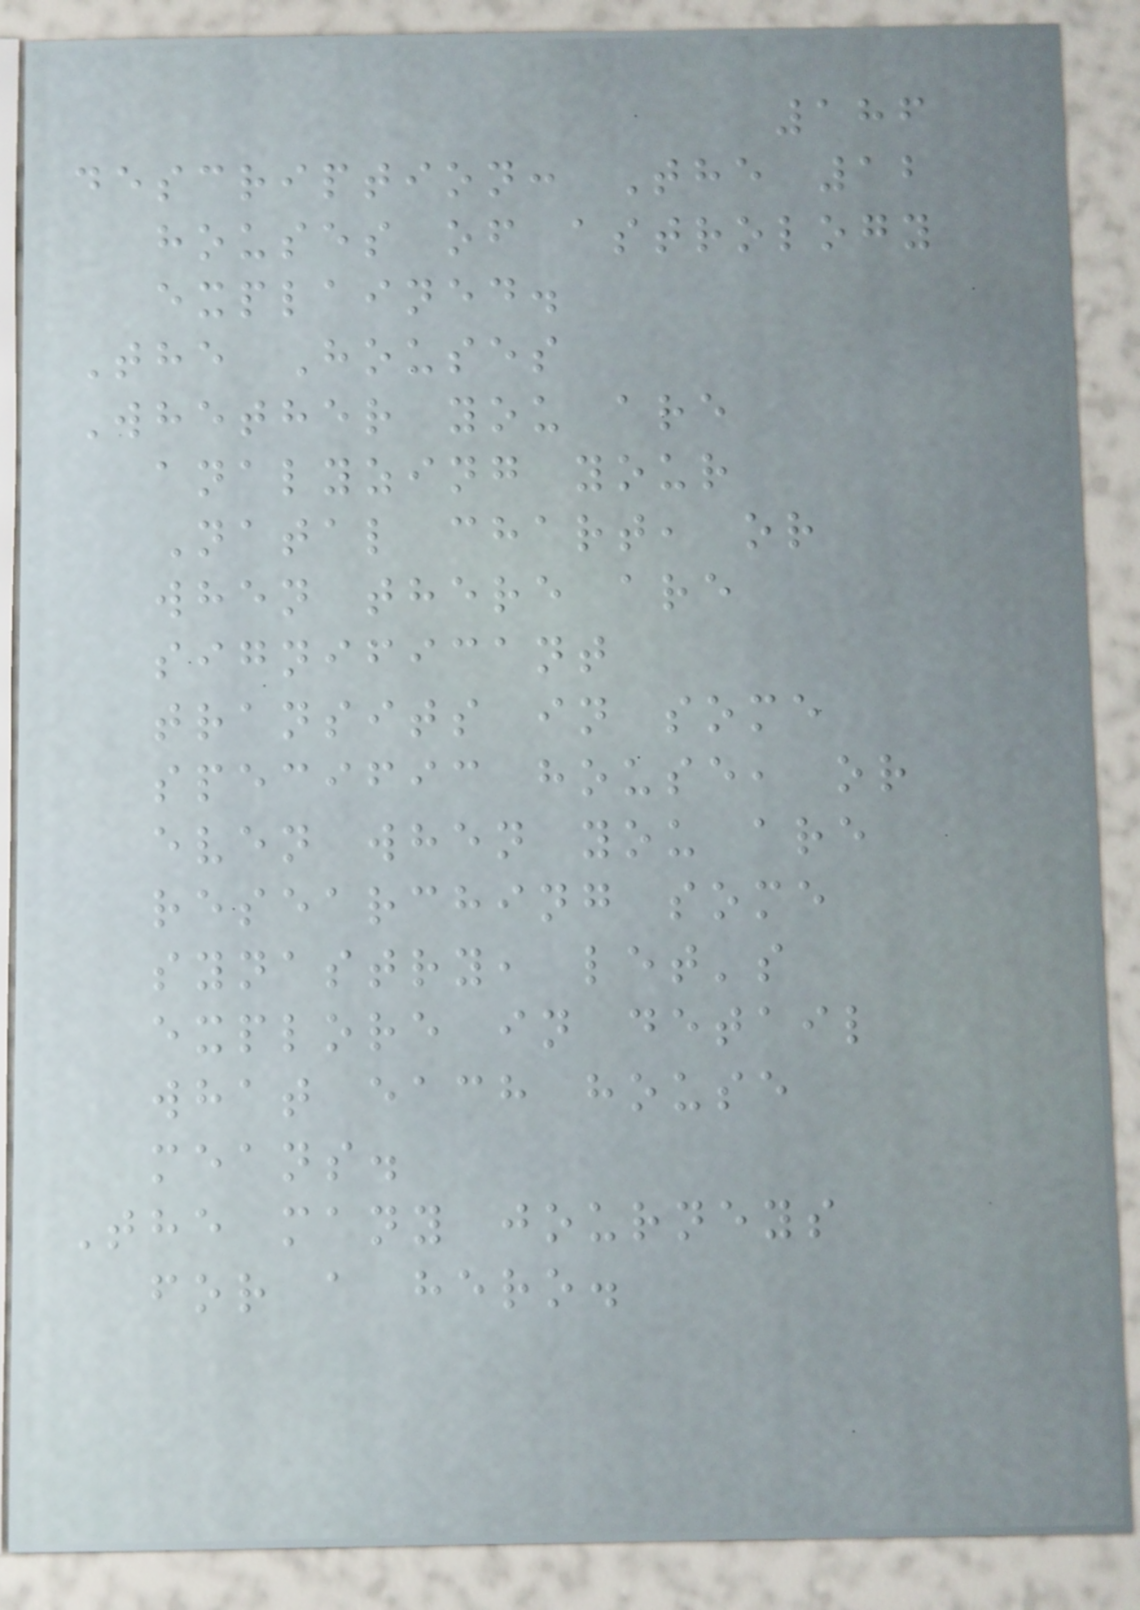186
description: The 12
houses of astrology
explained.
The Houses
Whether you are
analyzing your
Natal chart, or
when there are
significant
transits in some
specific house, or
even when you are
researching some
synastry, let's
explore in detail
what each house
means.
The many journeys
for a hero.
